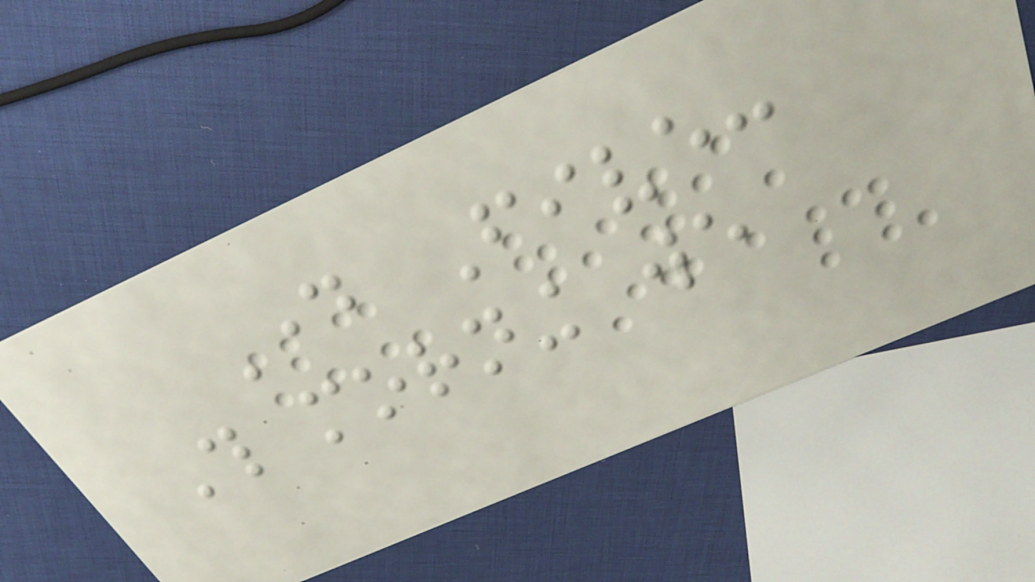Day Five:
This morning we
